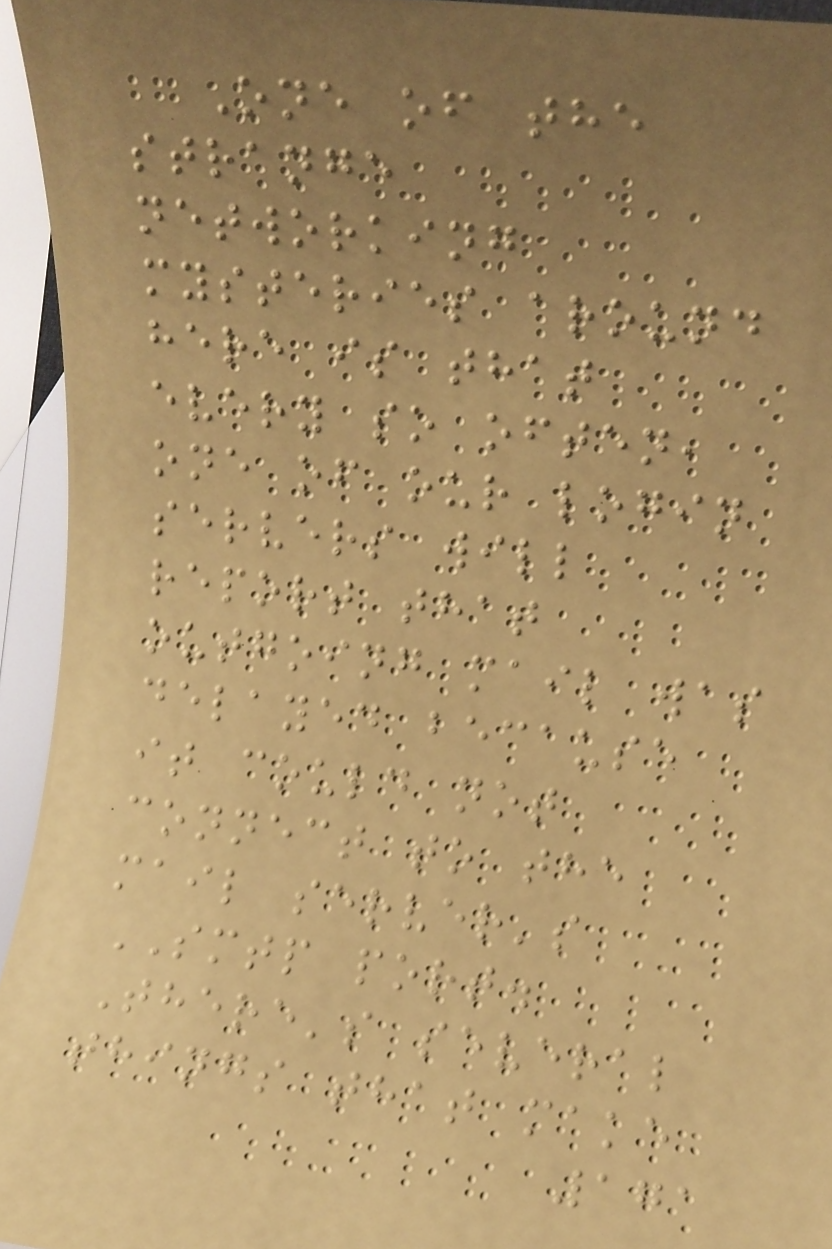One of the
strange
networking
mysteries around
here is that
every so often,
one of our login
servers will
report that
outgoing mail was
delayed because
it could not
connect to the
mail server's
SMTP port.
There's several
things that make
171
